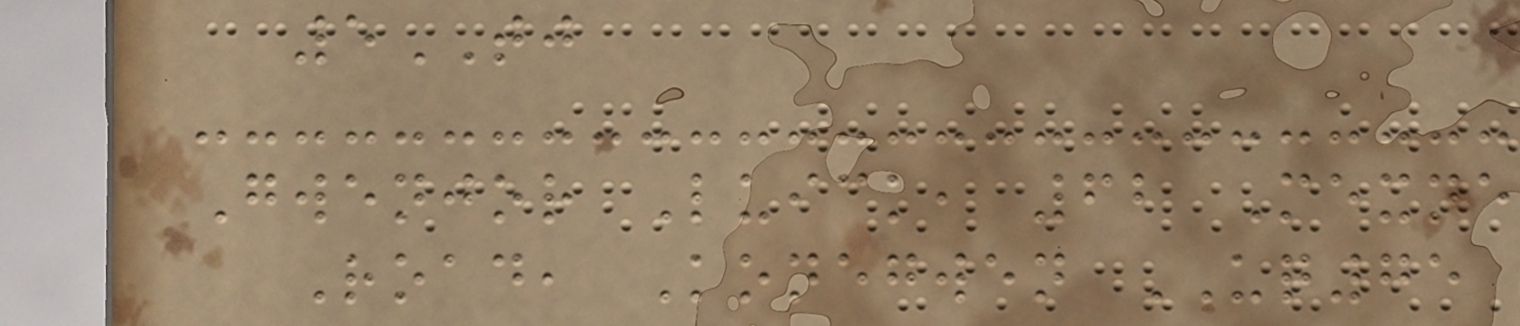5TJ
Gwenjor Luick, 62 Mexne
Road, Konegwen UQ75
